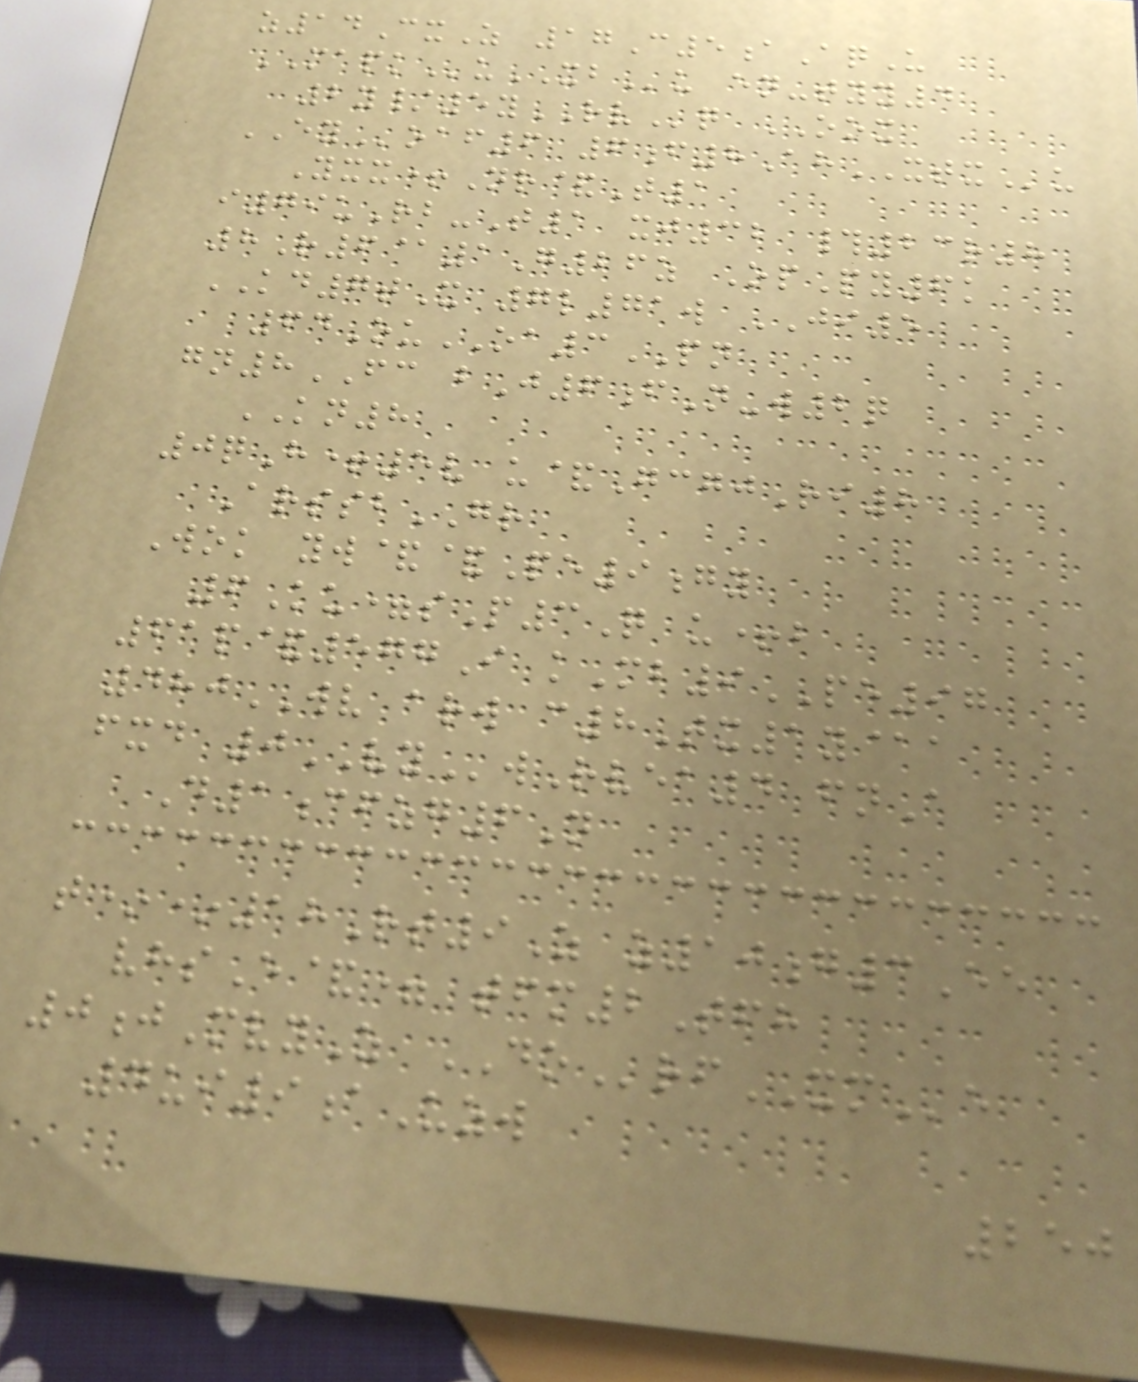z14CxZ 17C5aAqU
MAPKuXBu en-tyy4
2y/5yRVq OOX
EYoaf6 6f8AhXTXu
Yxx+Nr&T1
i79uRb-T1 xj32 #23r8
8R6@1G26z OpPy6k
KD7tX 7l71w JI5
64OuOA3PN
gn8FC bJ6fN-w2q
KN8
0qH+5v u&GcgjRi8
ArssbGR
Wok yw&&Pe9gy
6Ku=sP3Q u+b
61p&577I kMb9PE97
480WV arw c8Tx1y@a
fxd 0VYwRvea4 fnA
D1cfzg6N
t**18Rt9Z z10g3Ee
vhsE&= tfm2Tfh
0jMvyZ DOrfXMe
4ui9aUzw
250
